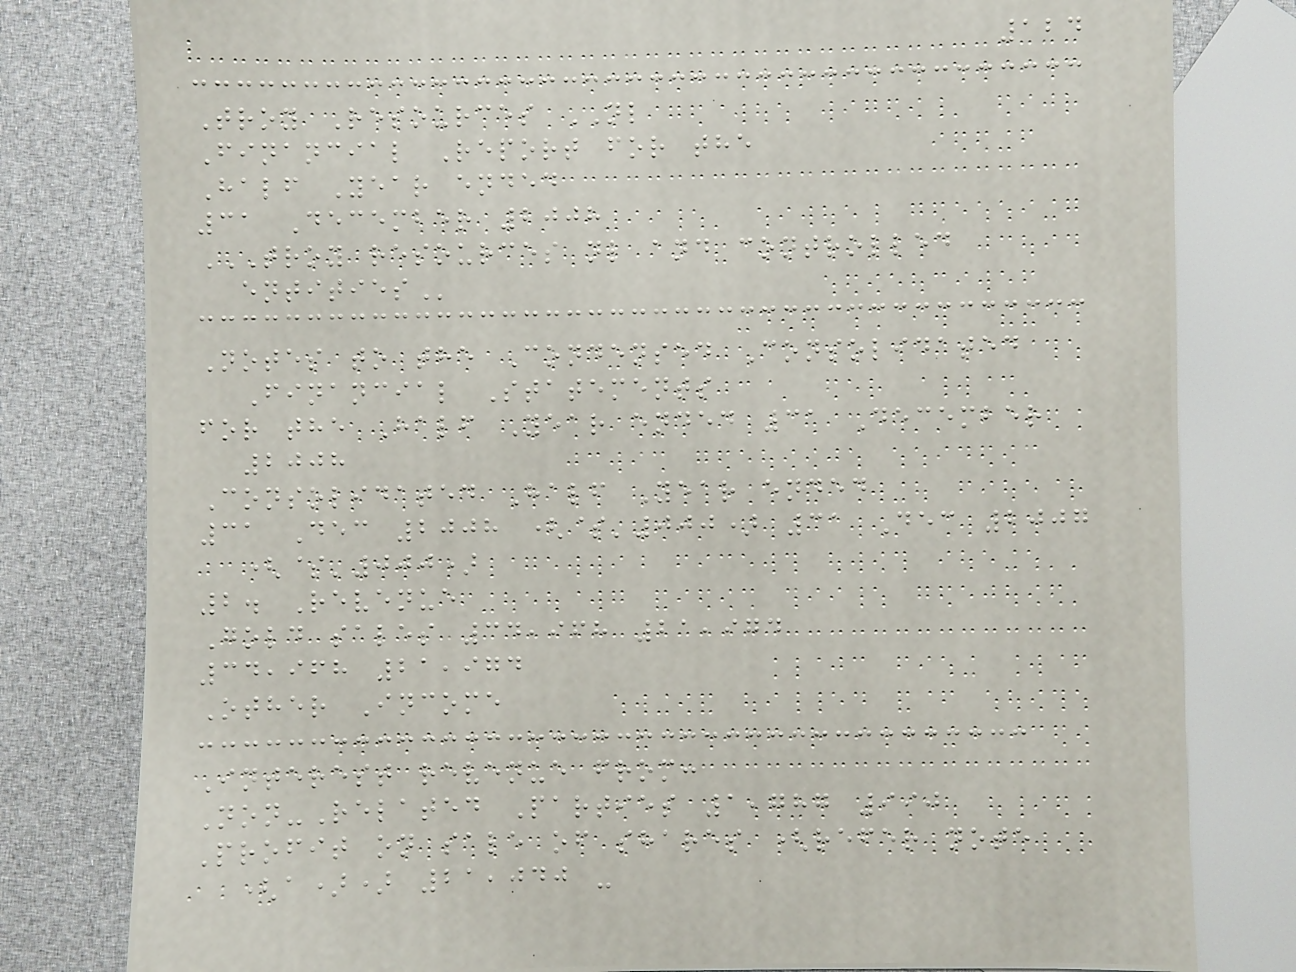124
Troy Resources NL
Financial Report for the
Half Year ended
31 December 2008
TROY RESOURCES NL AND CONTROLLED
ENTITIES
Notes to the Condensed Consolidated
Financial Statements
for the Half Year ended 31 December
2008
Consolidated Half Year ended
31 Dec 2008 ($'000) 31 Dec 2007
($'000)
2. Revenue
Gold sales 34,968 21,974
34,968 21,974
Other Income
Interest revenue from:
Non-Related Parties 1,787 990
Profit on sale of shares (refer note
(a)) 21,040 -
